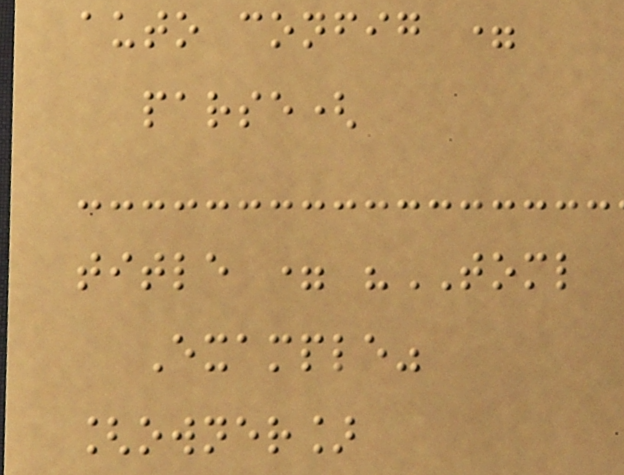auto config =
parse(
title = "TOML
Example"
[owner]
